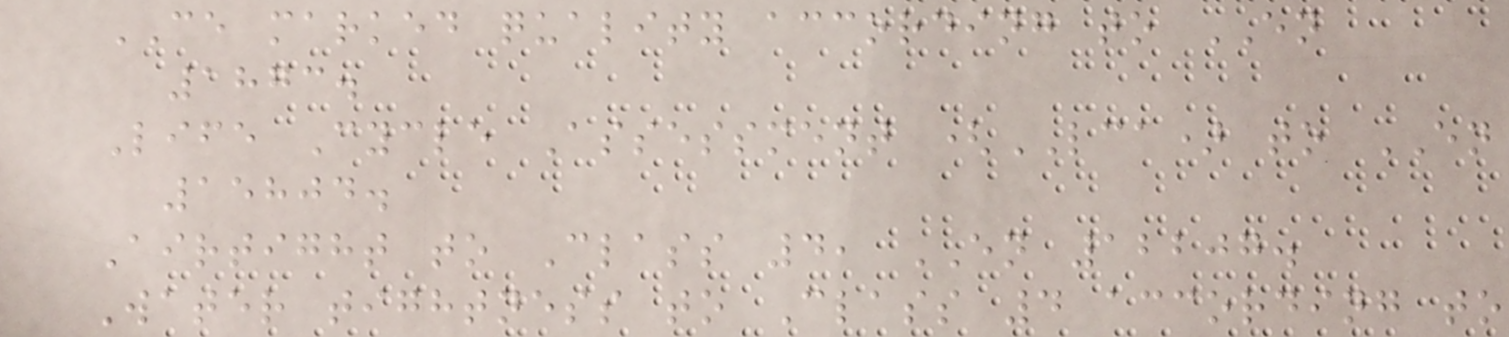CE marked quality according to EN
1873.
Life Cycle Assessment (LCA) to EN
15804.
Airtight to Class 4, EN 12207.
Water tightness to Class 4 according to
